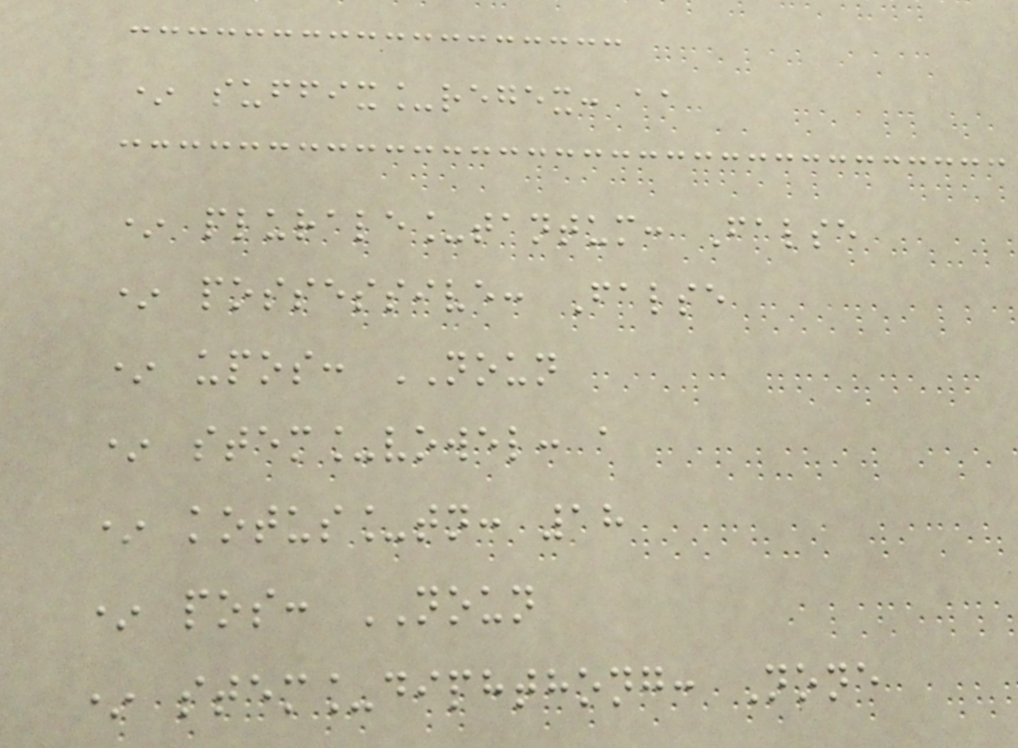* suffix_regex: aa
* plurale_tantum: False
* possessive: False
* upos: NOUN
* stem_vowel: a
* kotus_tn: 18
* pos: NOUN
* stem_diphthong: None
